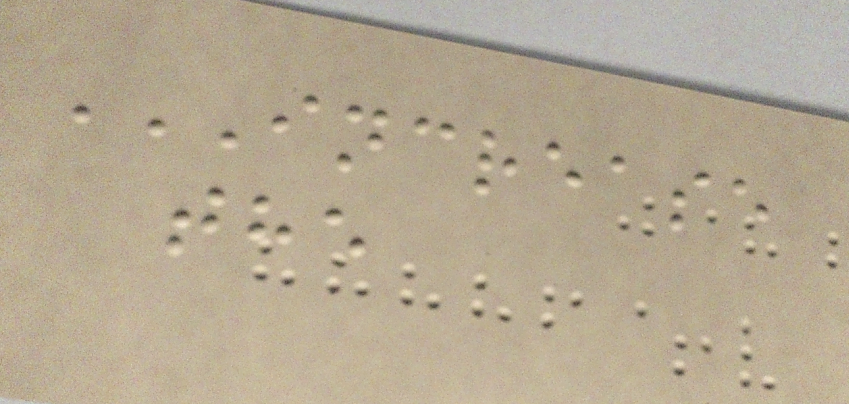INCREASE
THE
